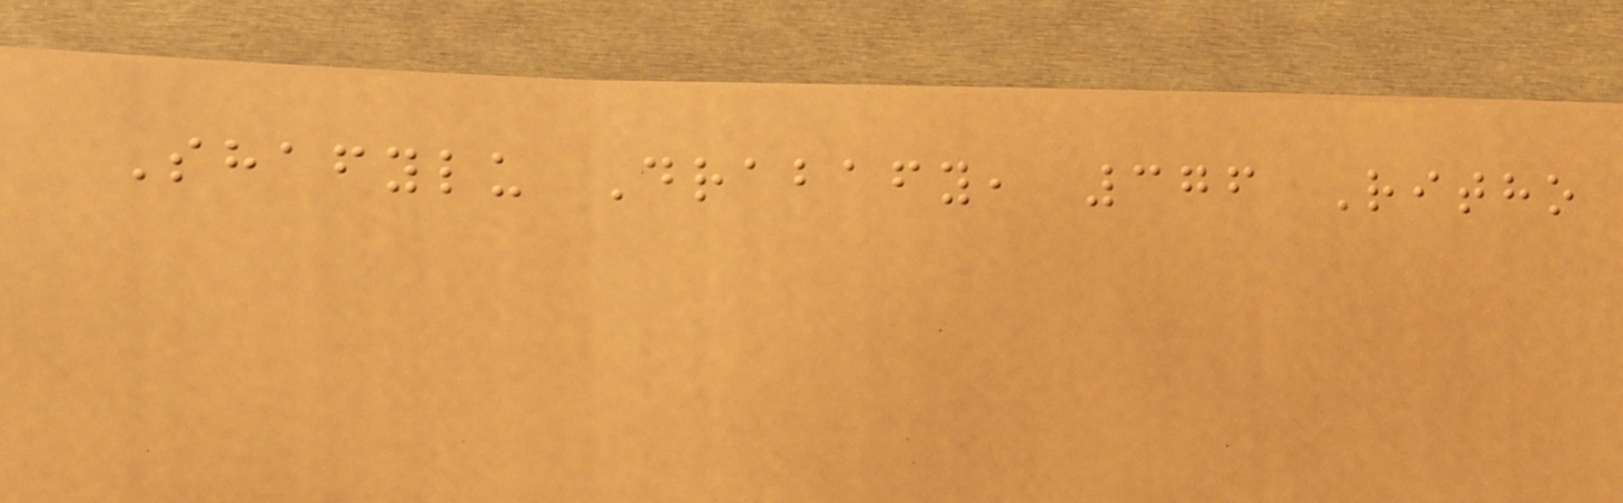Shafylu Drabafy, 376 Ritho
